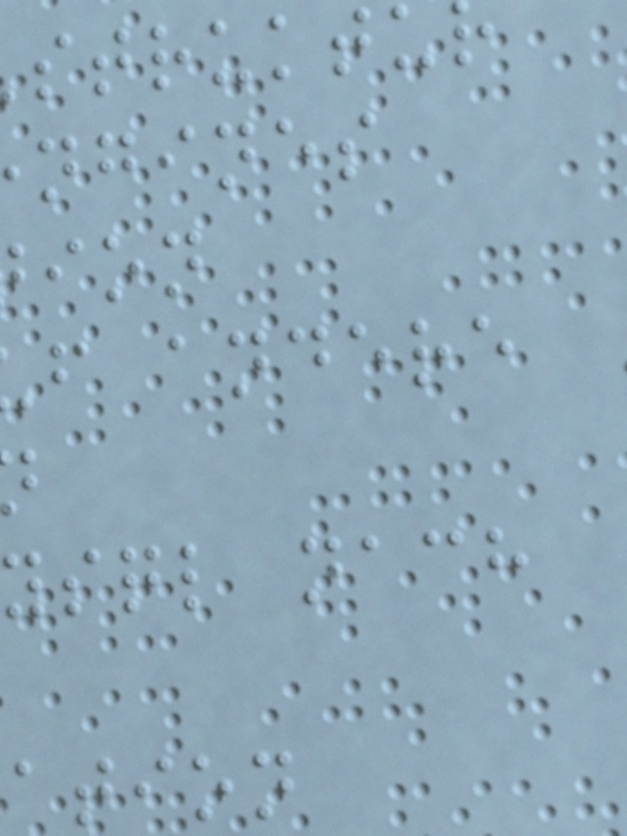ngines
f andere
ysql nach
ation
